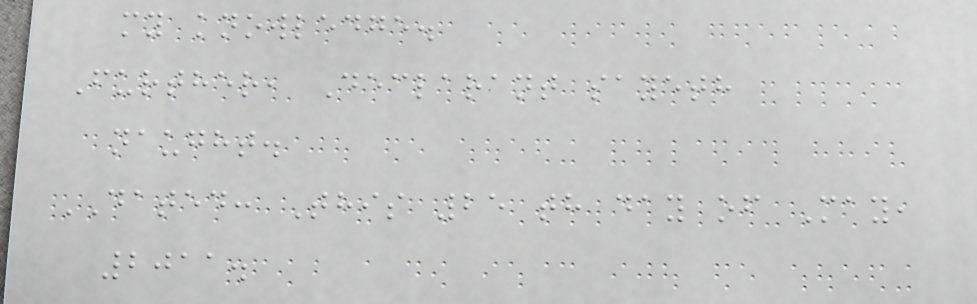my knowledge.
Further, Declarant sayeth
naught.
DATED: This 25 th day of May,
2011.
